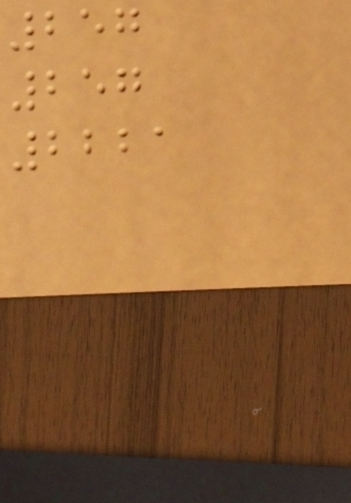257
257
2221
